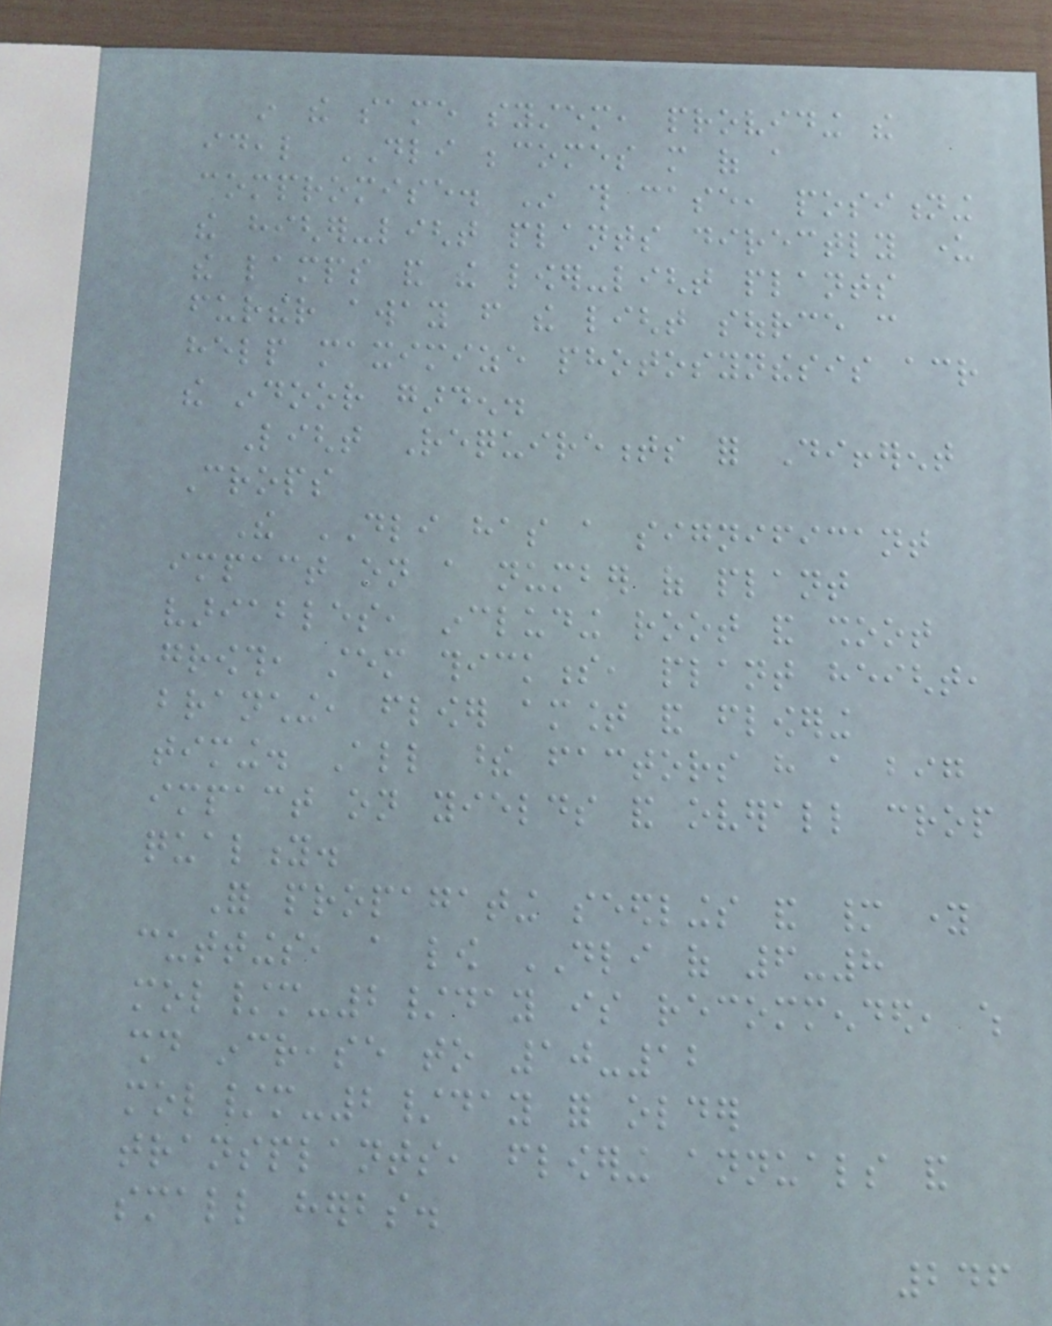in the same system, providing the
ideal DLI becomes more of a
compromise. In this case, positioning
the higher-light plants directly under
the lamps and the lower-light plants
further away from the light source can
help maximize photosynthesis across
the indoor garden.
Light Requirements for Different
Crops
The DLI has a significant
impact on a number of plant
variables, including root and shoot
growth, stem thickness, plant height,
branching, flower amount and flowering
timing. All these factors have a big
impact on yields and overall crop
quality.
For propagating seedlings and many young
cuttings, a low DLI of 6-8
mol/m-2/day is recommended, which
should increase to 10-12
mol/m-2/day for older
transplants, flowering annuals and
small herbs.
246
